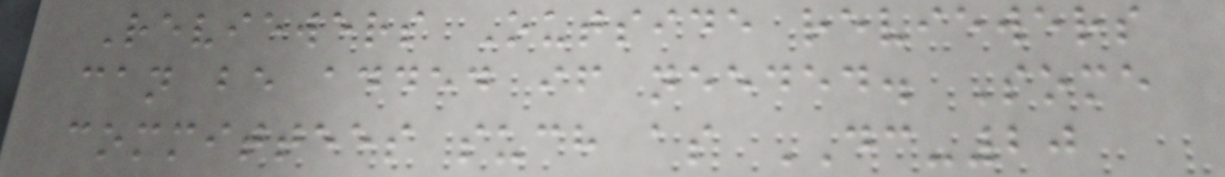Reviewers Outside reviewers
can be added if needed. Some
committees such as DC-20
